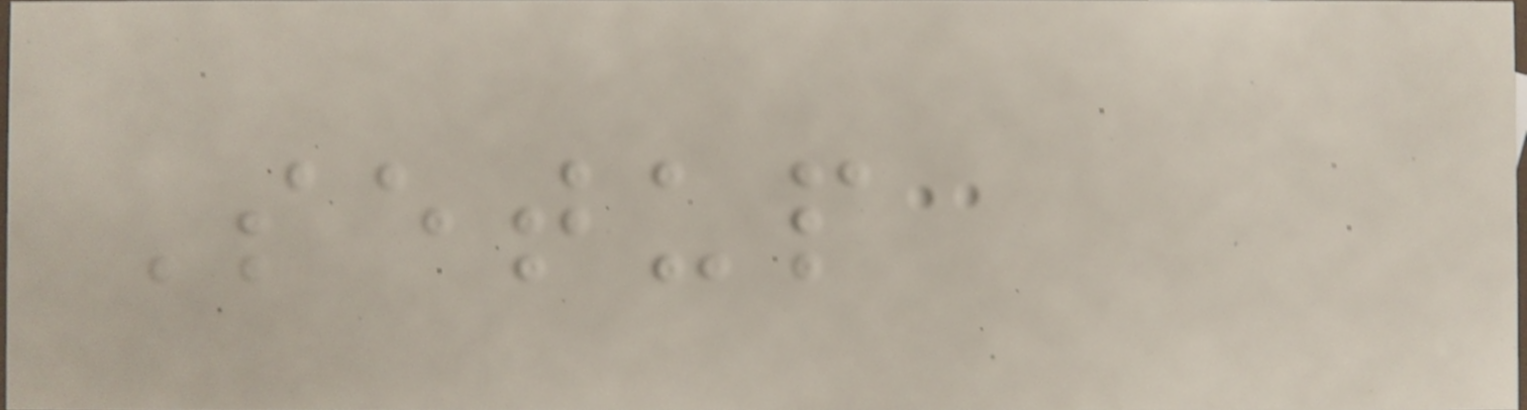Setup
